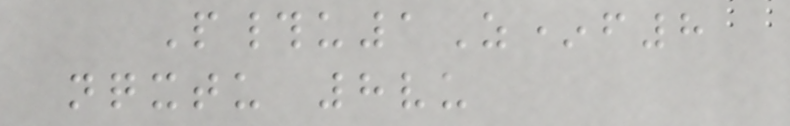P#u1Z*f8
nqxtu 8vu
